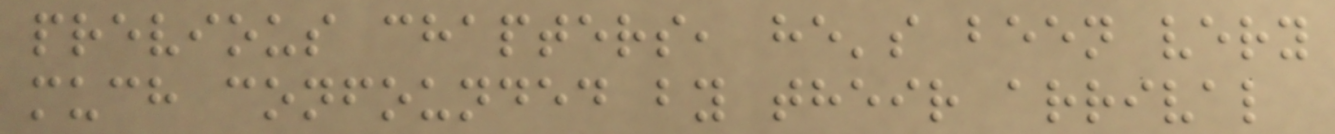previous chapters, he's been very
much confounded by their arrival
